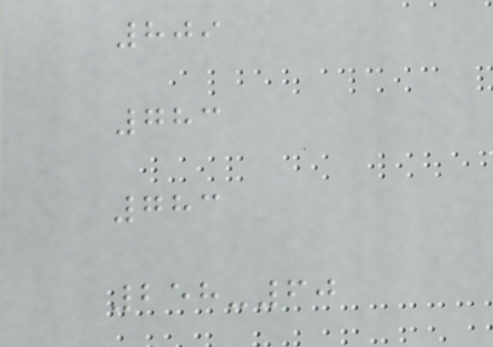809
783
783
258-60
